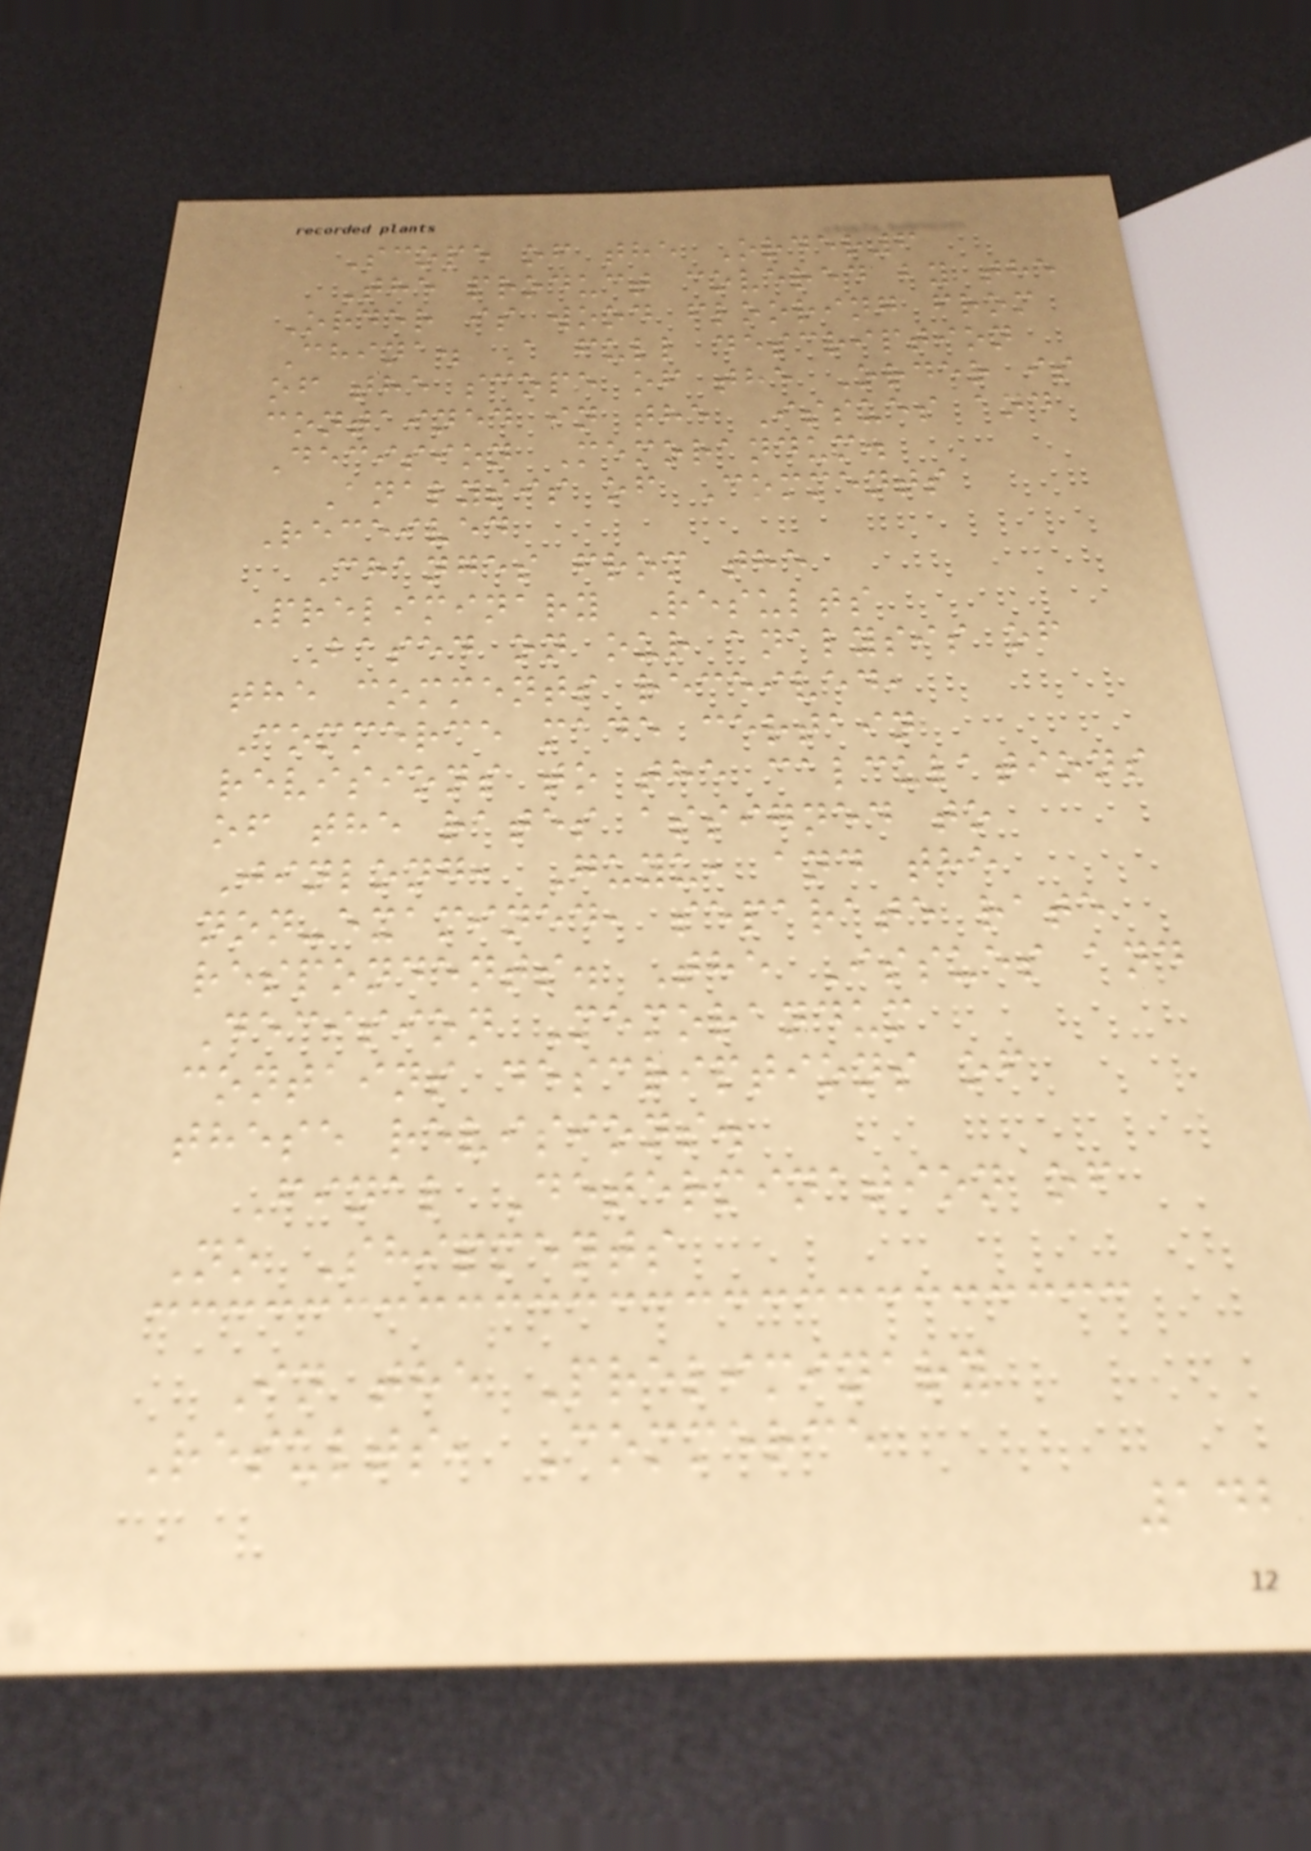Scope of the Order6
The product covered by the
Order is wood flooring from
China. A full description
of the scope of the Order is
contained in the Issues and
Decision Memorandum.
Analysis of Comments
Received
Changes from the
Preliminary Results
Based on our analysis of
the comments received,
Commerce made certain
revisions to the calculations
of the rates assigned to
Jinlong, Guyu, and the
non-examined, separate rate
respondents. The Issues and
Decision Memorandum
contains descriptions of
these revisions.
Final Determination of
No Shipments
In the Preliminary
Results, Commerce
142
